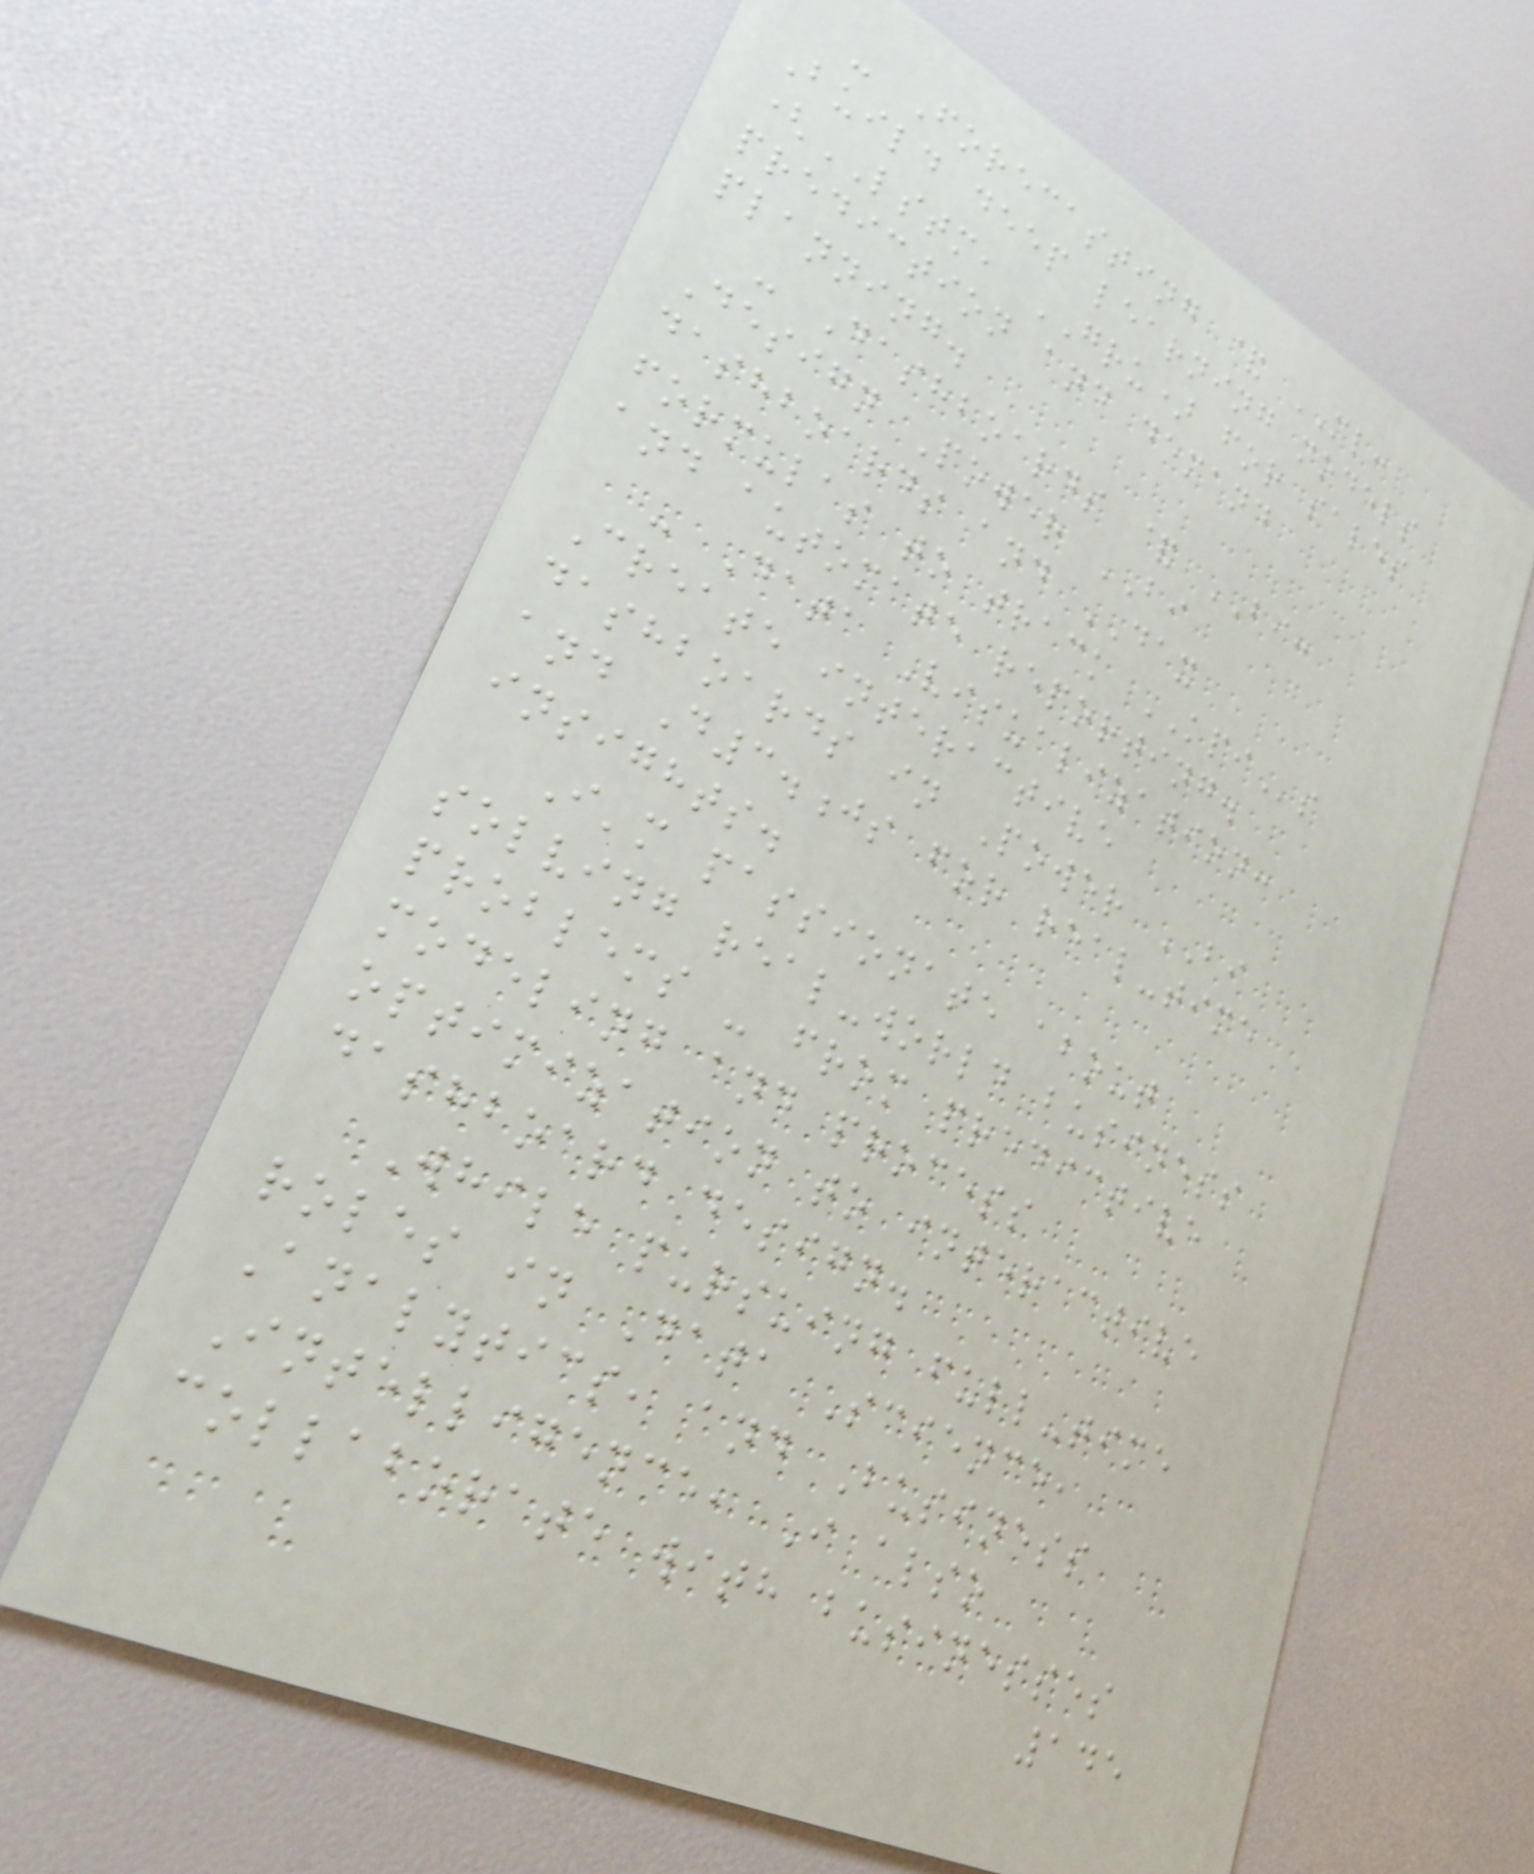- Forecasting & ML:
Build deep learning models
(LSTM, GRU) for sales
prediction and demand
planning.
- Dashboards & BI:
Design Power BI
dashboards and DAX
formulas to track KPIs
and automate reporting.
- Data Visualization:
Create interactive
dashboards in Power BI
and D3.js for real-time
insights.
I'm passionate about
solving real-world business
problems - from predictive
modeling and process
optimization to interactive
dashboard design.
While pursuing full-time
roles in Data Science,
Analytics, and Business
Intelligence, I also
collaborate with businesses
145
